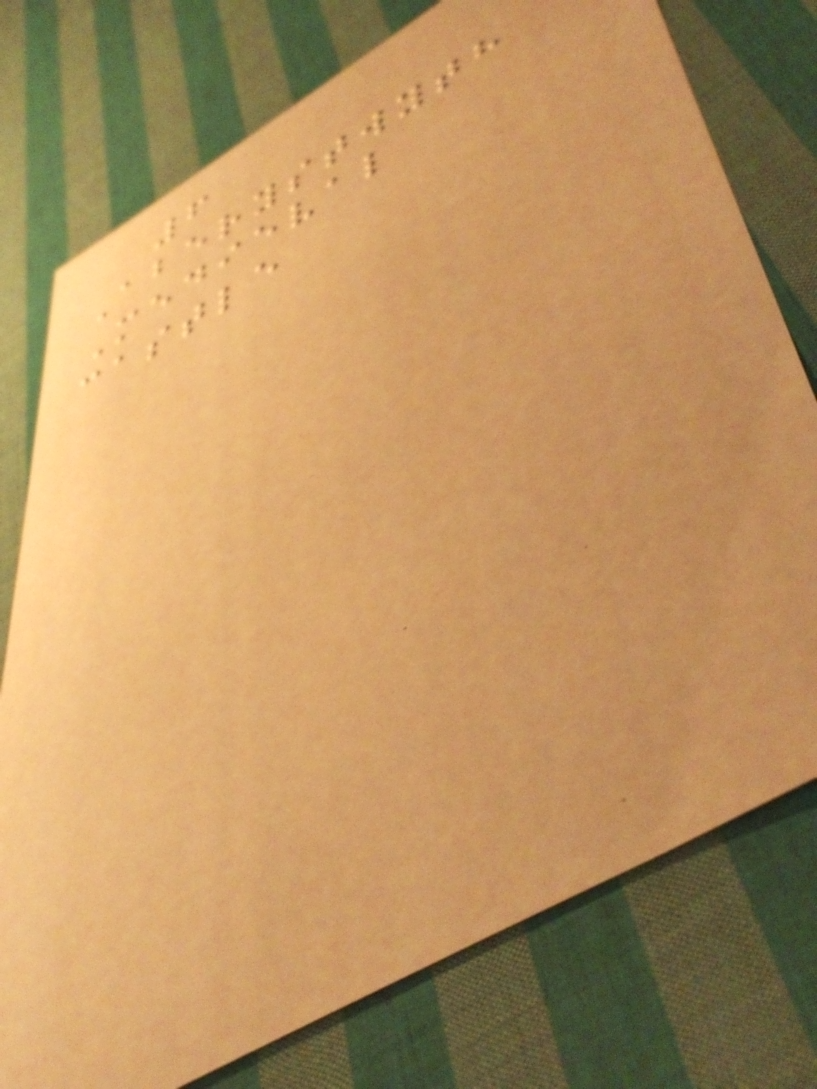6
Aberystwyth
Medieval
castle
